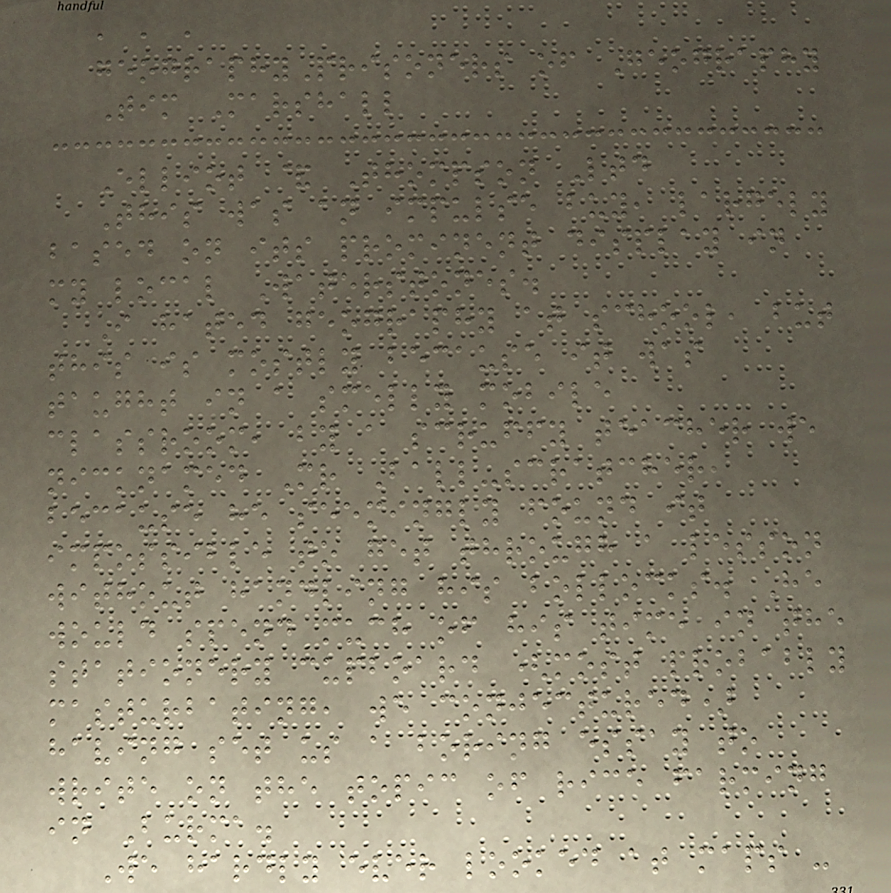, , ,
geographyPrisoners of Geography
Tim Marshall
Elliot & Thompson Ltd
This was an impulse buy, largely
based on its prominent display in
my local Waterstones.
I hated geography at school, but
this is mostly because it was
taught in a smelly mobile
classroom, by a scruffy teacher we
nicknamed Mr Ball-scratcher,
because he seemingly found it
impossible to get through a lesson
without handling his bollocks. He
would spend much of his time in the
stationery cupboard (most probably
masturbating, we conjectured)
having set us a boring essay to
write on the topic of rice farming
in Burma.
We hardly ever looked at maps -
